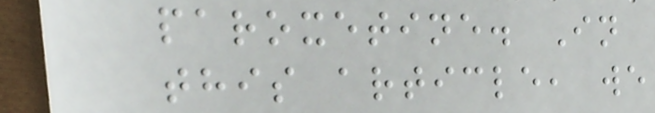paroxetine. In
this article, we
